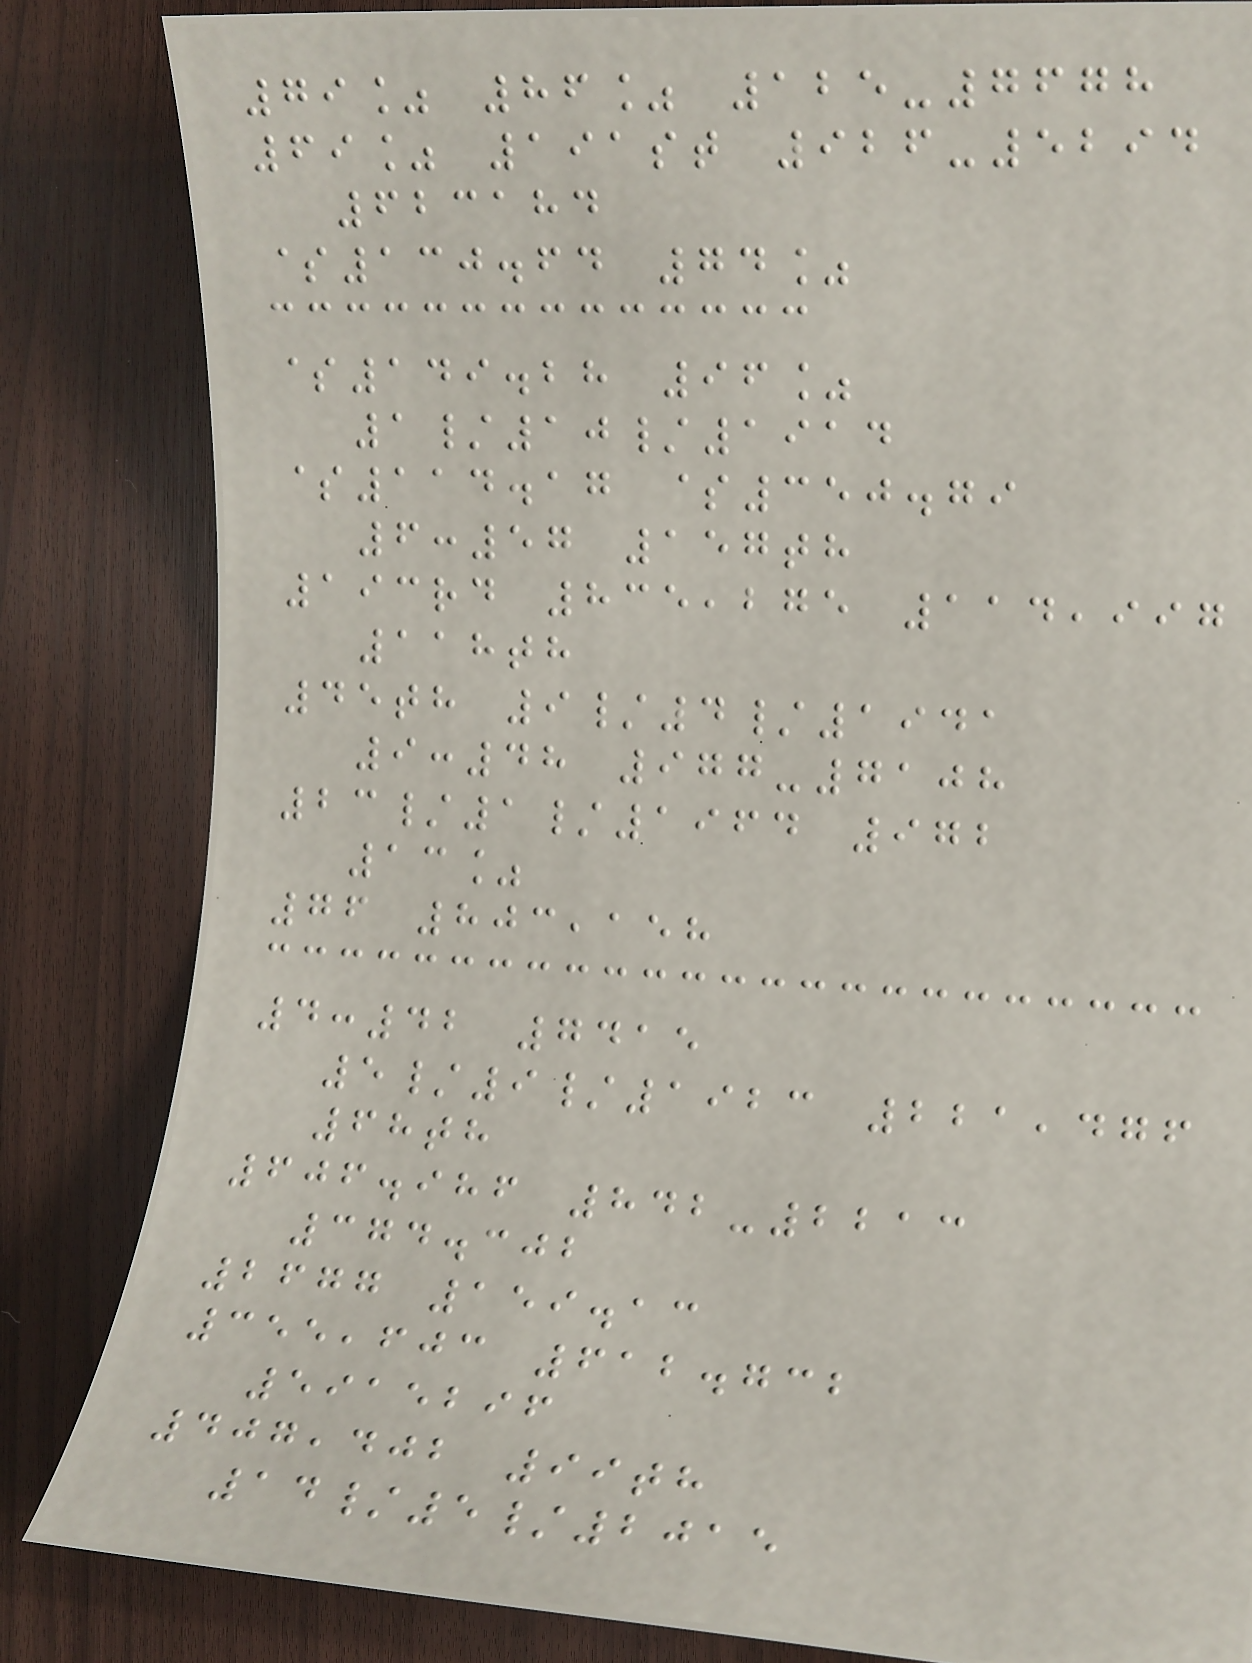79% 86% 125-7678
69% 191st 926-5294
623184
$130.64 74%
$149.28 96%
1/10/1914
$114.17 $350.79
6:57 157th
193rd 835,275 114,997
118th
45th 9/4/1941
9:48 977-7108
23/1/1964 972
13%
76 803,158
4:42 7415
5/9/1923 221,476
68th
606.986 842-2213
374.302
2677 159.13
355,603 612.732
5915296
407,402 99th
14/5/2015
